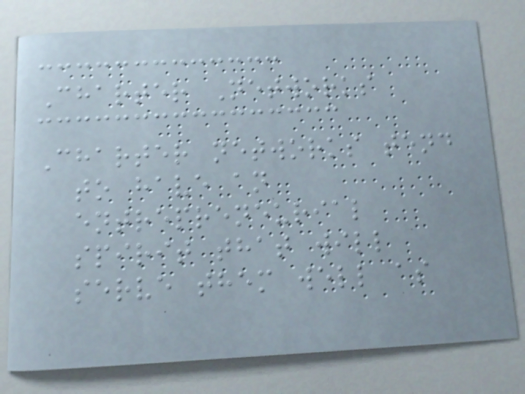Charter Networks
Charter networks tend
to have an
entrepreneurial
spirit that will
serve them well as
